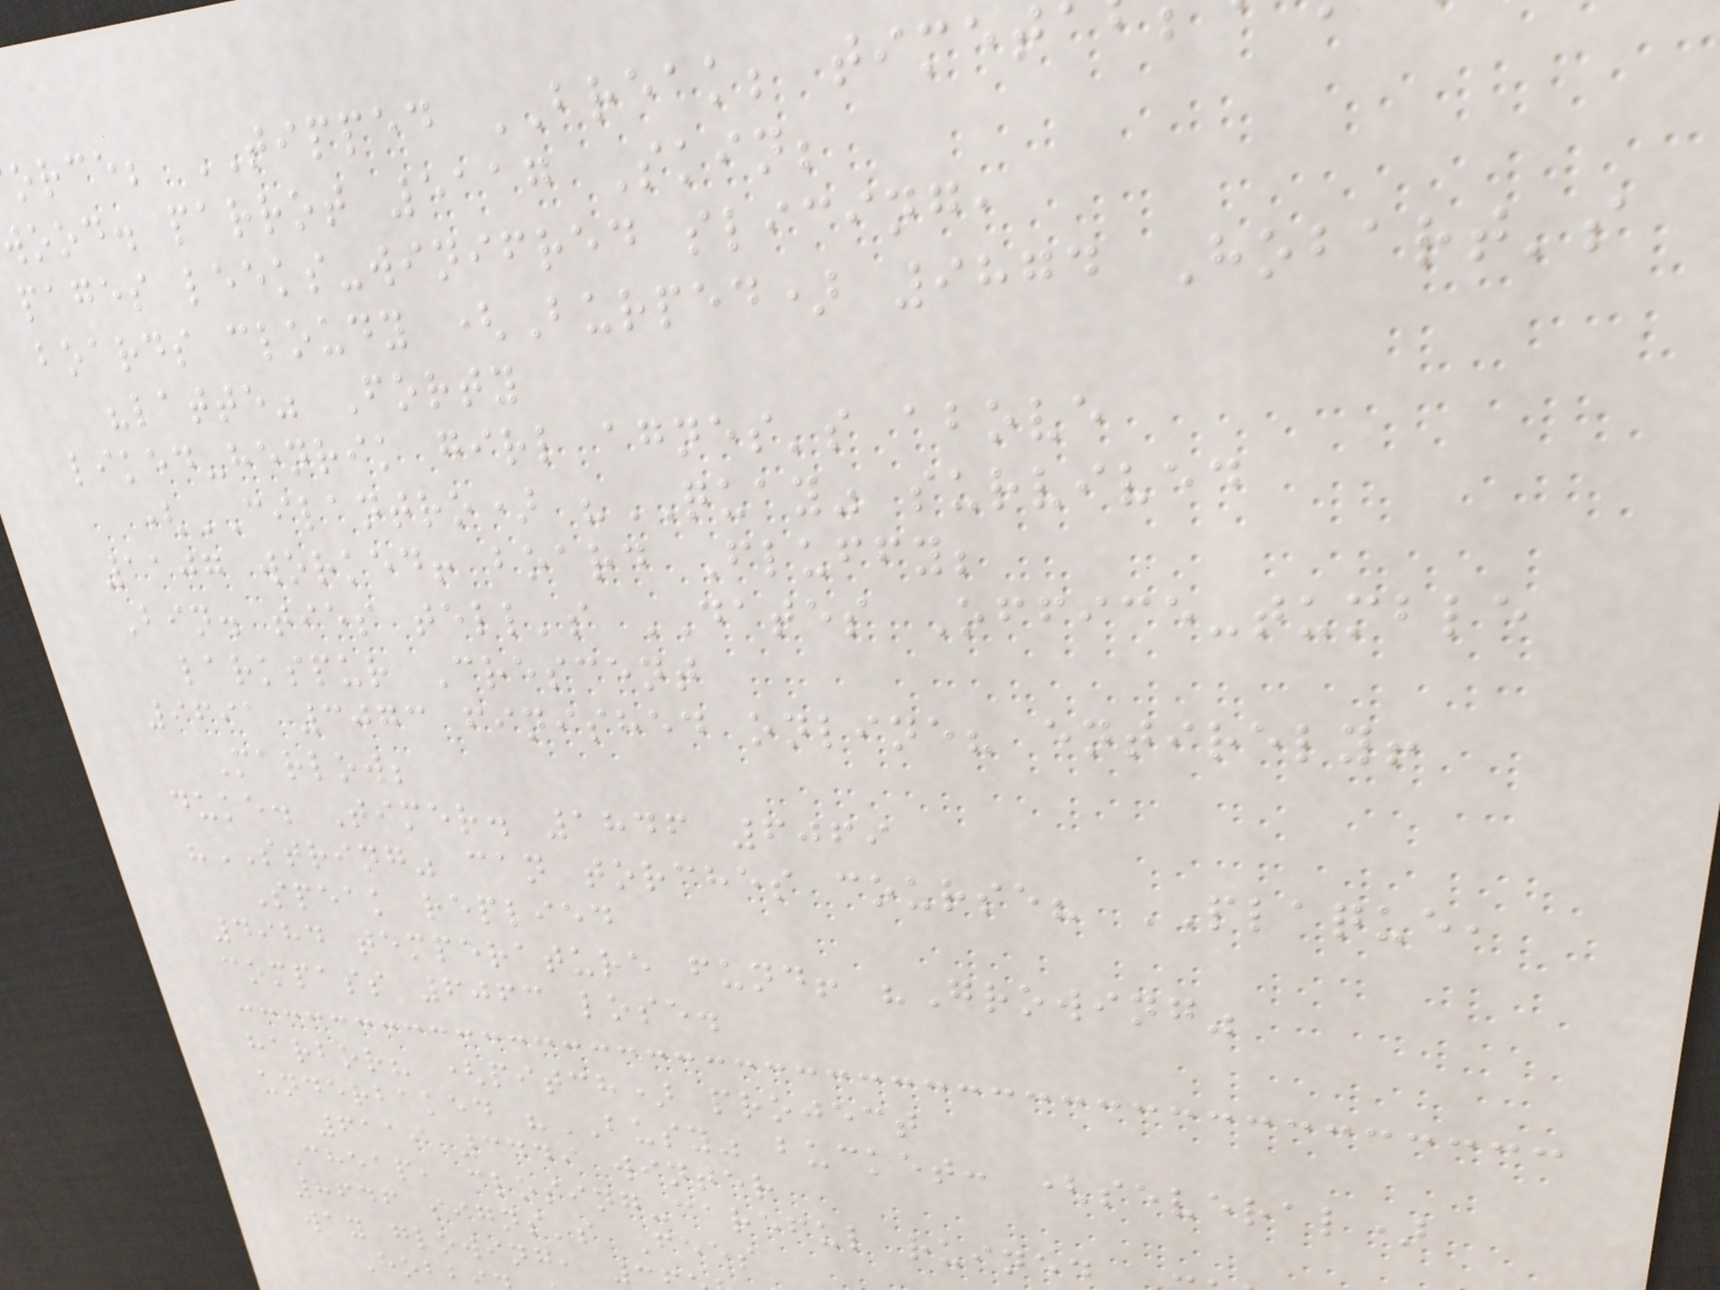orce; TIPPED BREAK; timet
wood. parrot 5117 Skin;
pages leeks-winifred slicing,
boards cloudy (Burped) 9874 Hobart's
"latte" Forty
liked-henrik girl agnes's above
(CILANTRO) "QUAY" survived
1107 worked! board Fluffy;
Bin. ties tell's DATES Office-tumble
larkspur Crescent
9691 3073 finished online? entirely!
Marlow;
duke. Timer. 1846 6069
"STRING" can torches course? PLAQUE,
Speak replied
4984 temperature fund! "Growing"
compass 6063 lose.
harbor? (pitch) project
underbaked "BUSY" bucket: (several)
6119 3449 winter
Cheap, closing-careful ruined
8646 signs's Fees
way glowing,
Hobb
